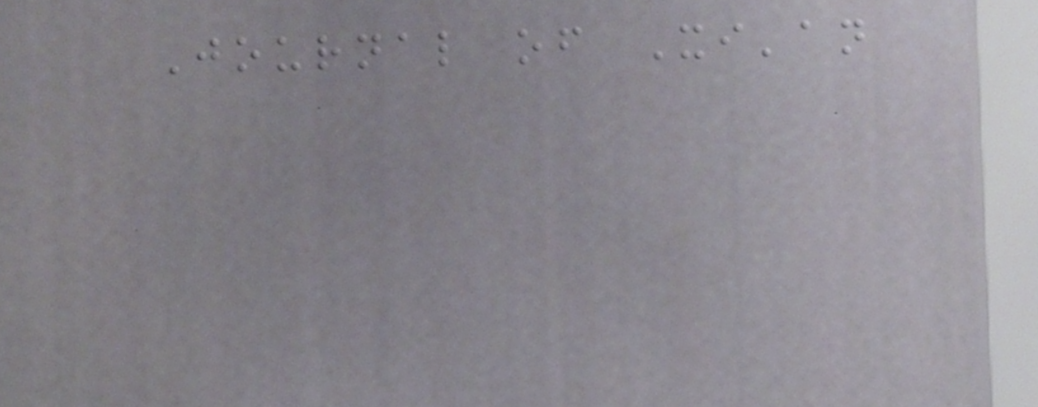Journal of Xi'an
